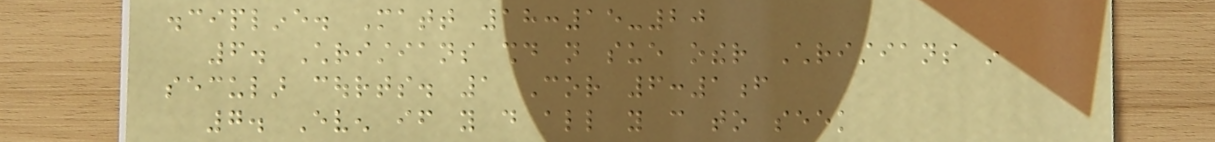discipline. Matt 18:15-20
6. Christians should not sue other Christians in
secular courts. 1 Cor 6:1f
7. Even if you do all you can to seek
